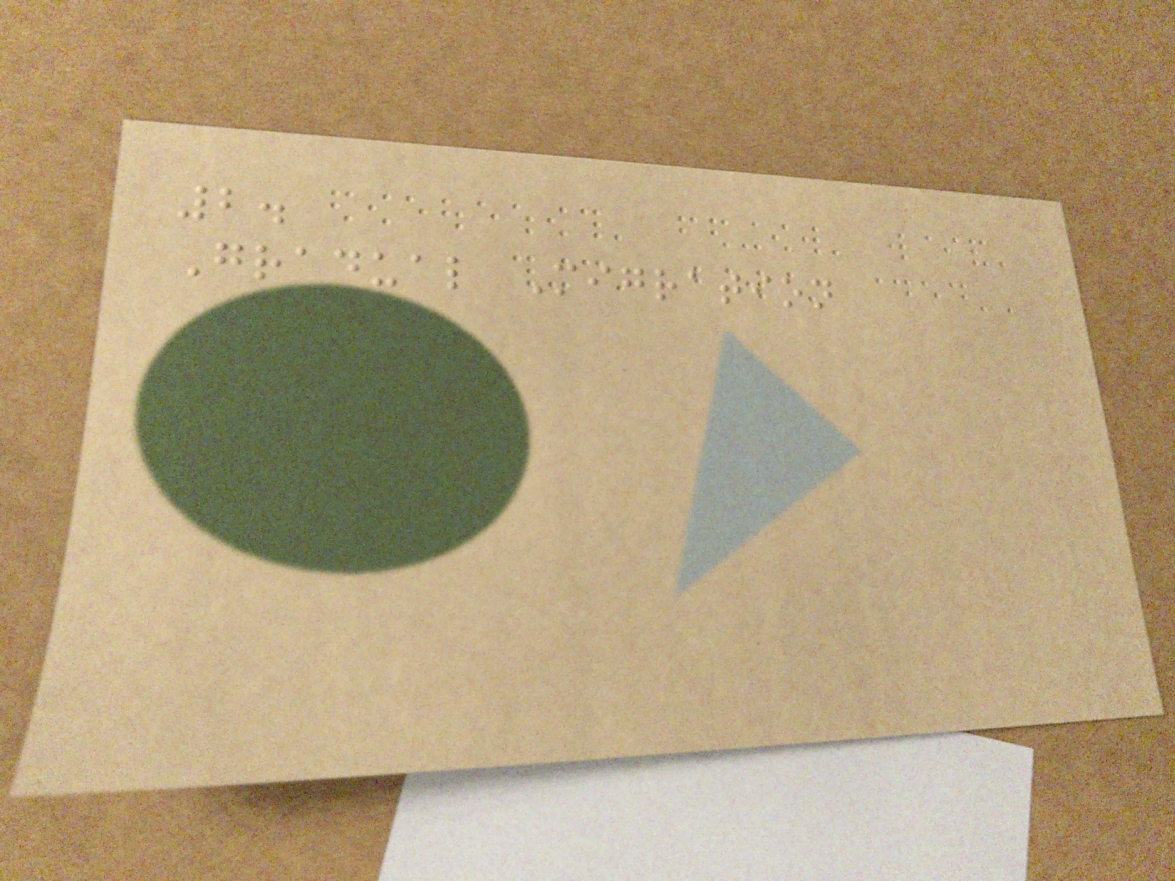2.
Gradual Migration
